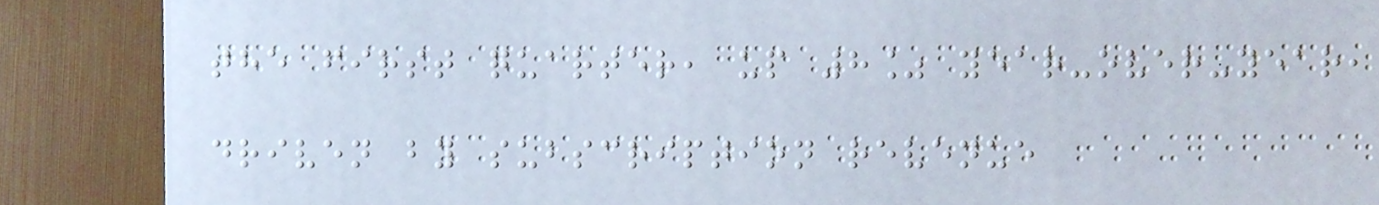the first quarter, up 8% year-over-year,
driven by subscription revenue
